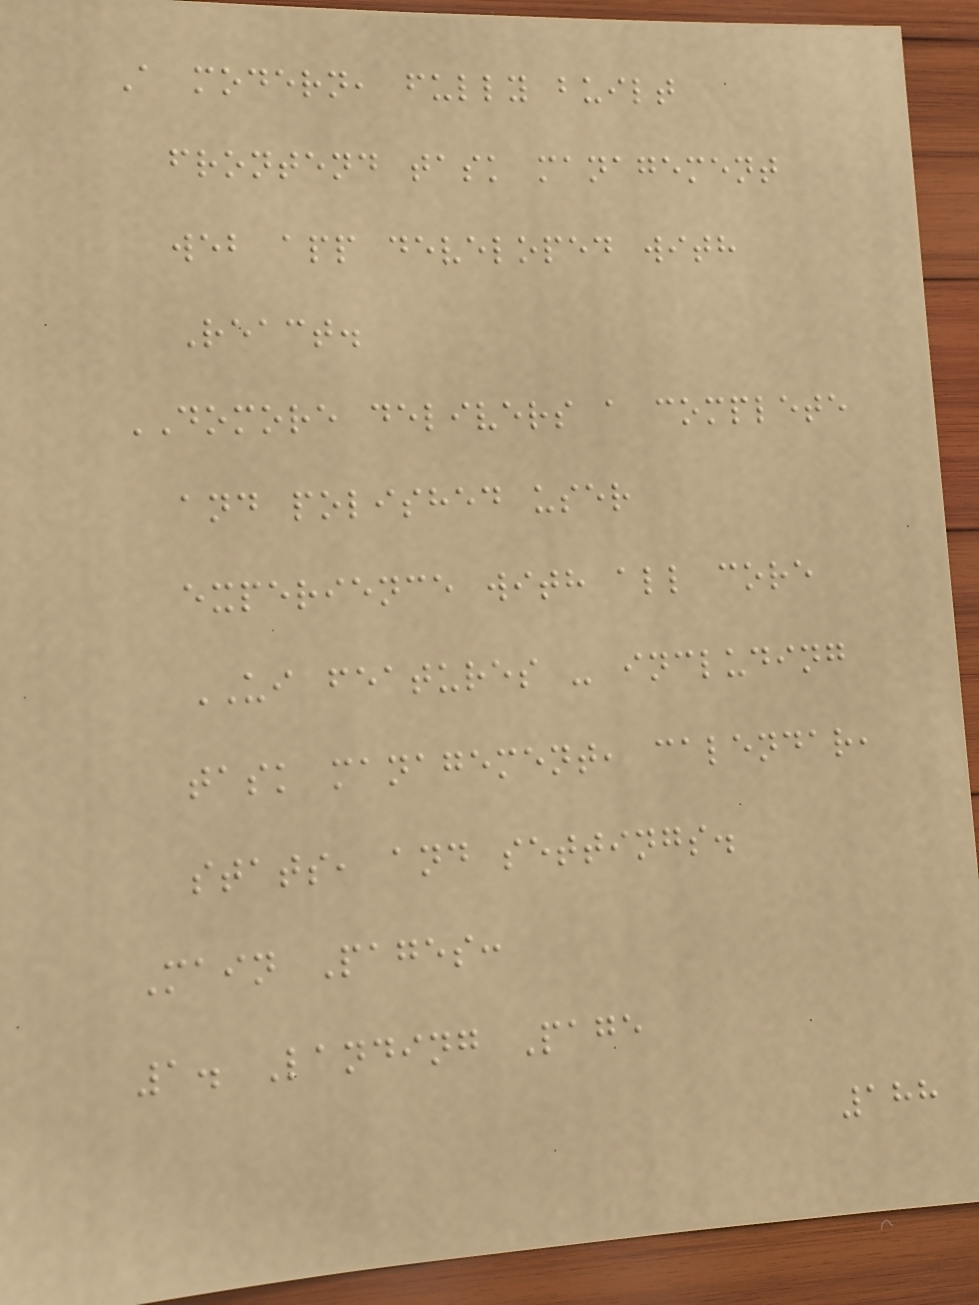A modern, fully built
frontend task management
web app developed with
React.
DOMORE delivers a complete
and polished user
experience with all core
UI features - including
task management, calendar,
stats, and settings.
Main Pages:
1. Landing Page
188
